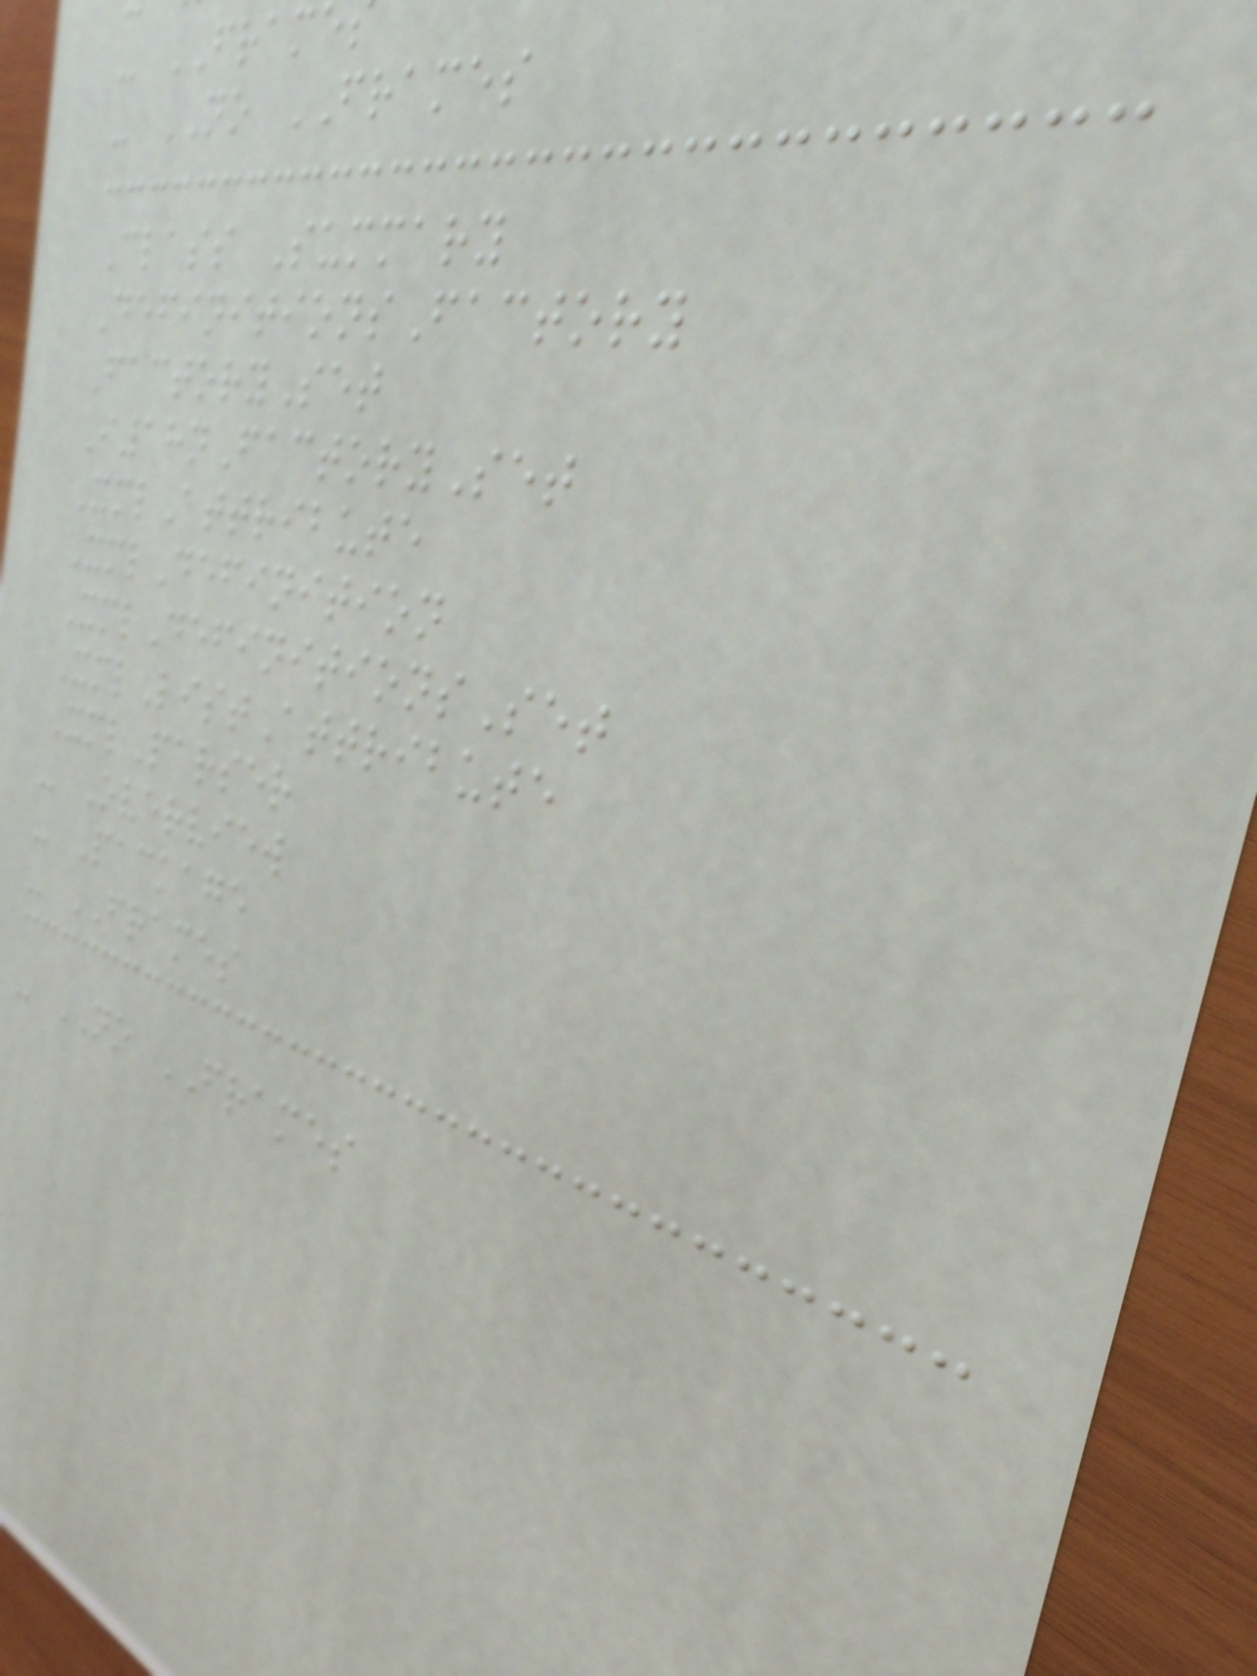- FRAME
- NO FRAMES
Class Summary
DefinitionsFactory
FactorySet
I18nFactorySet
XmlAttribute
XmlDefinition
XmlDefinitionsSet
XmlListAttribute
XmlParser
- Overview
- Package
- FRAMES
- NO FRAMES
